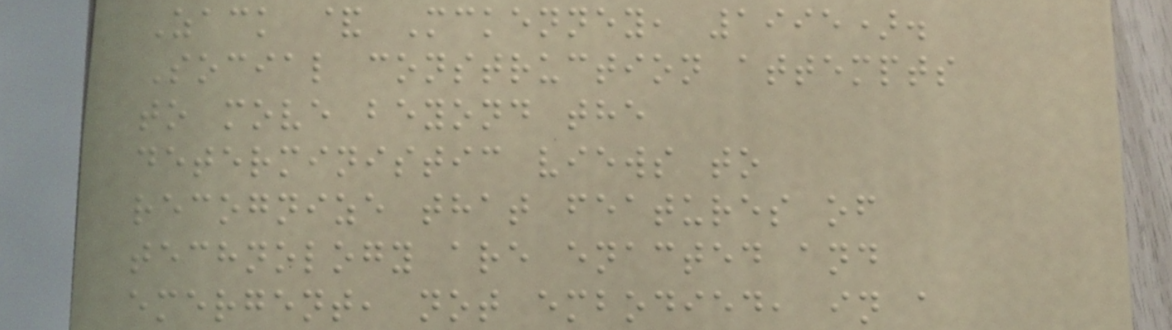Zack & Mckenney, 1995).
Social construction attempts
to move beyond the
deterministic views to
recognize that features of
technology are enacted and
emergent, not embodied, in a
